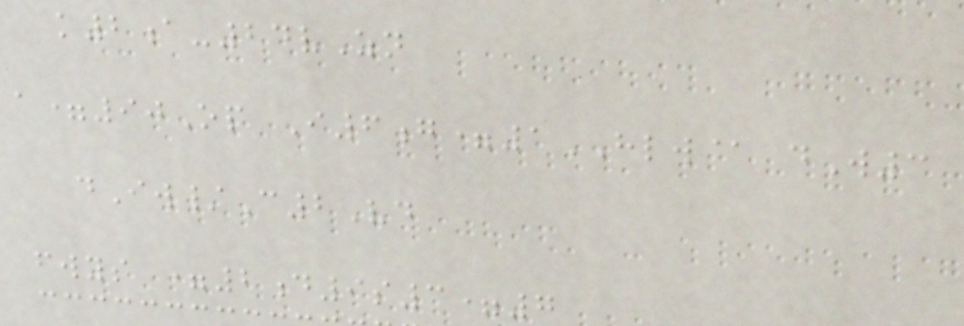k2a-24vZn
a=90Op I6g=1HLW@ dW3
dIw/C2Vd
fwys =2d9s3=7
